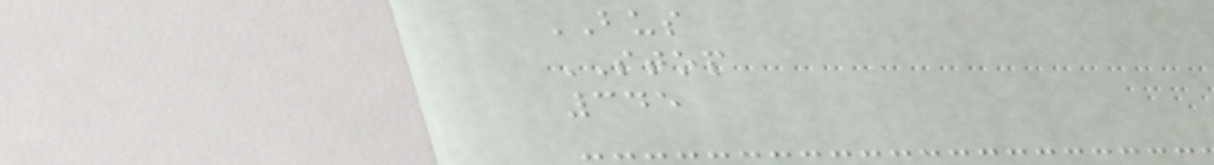BUS
STOP
345
